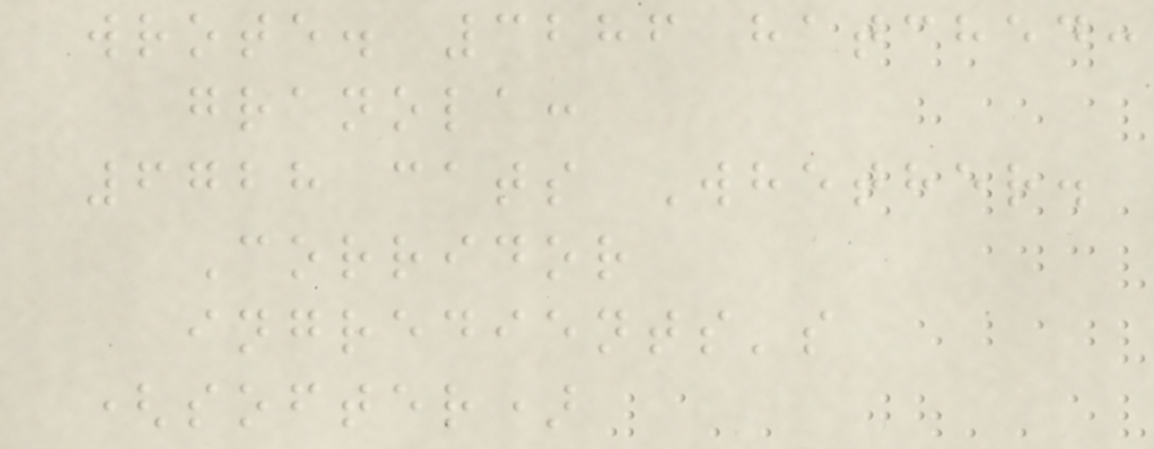wrote. 3286 hatched:
granola:
6728 cats Whether.
Corridor
ingredients's
(softer)
